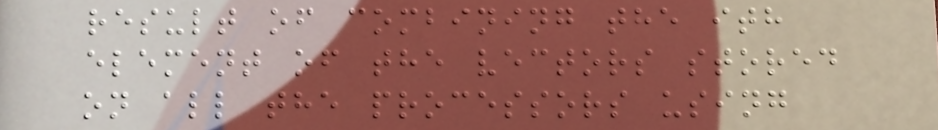result of combining the ith
element of the vectors stored
on all the processors using
